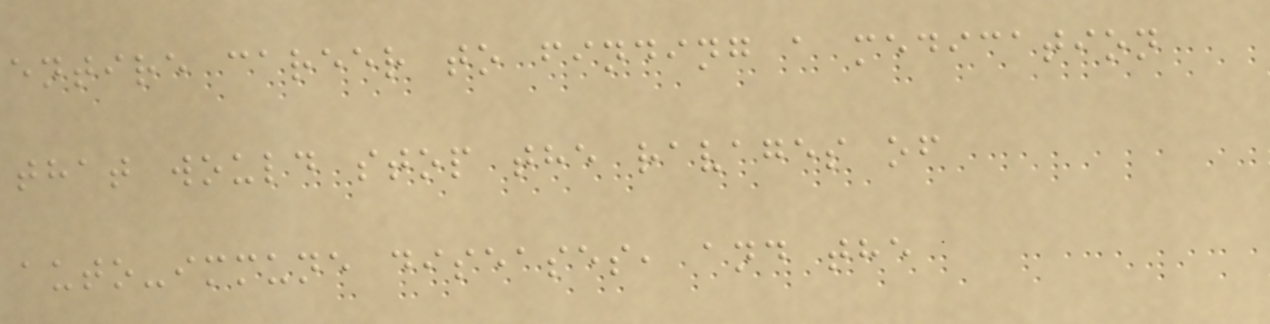entire career to finding a medication
that would stop the ravages of
auto-immune diseases, and the
